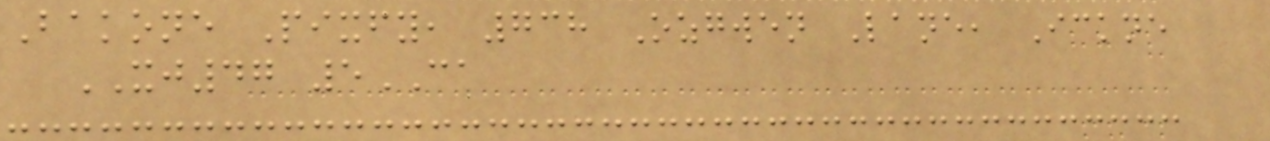Bakone Pixfy, 738 Ozgwen Lane, Ickne
XJ47 5CA
